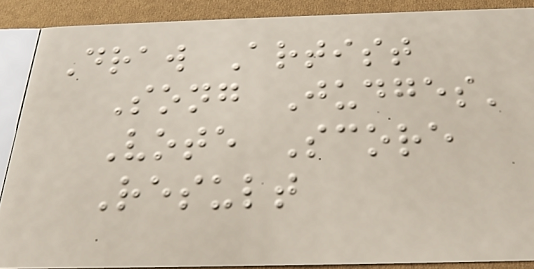Draw Artist
Song Judges'
Vote Score
Result
